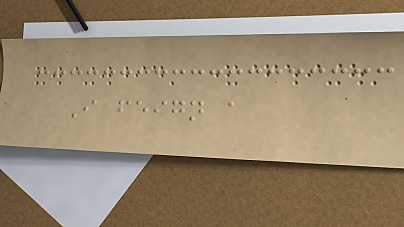I feign a
